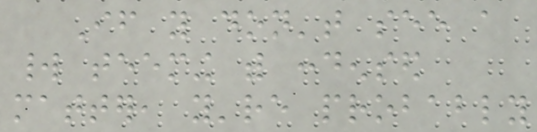If you don't see a
world teeming with condensed
matter, you're probably
